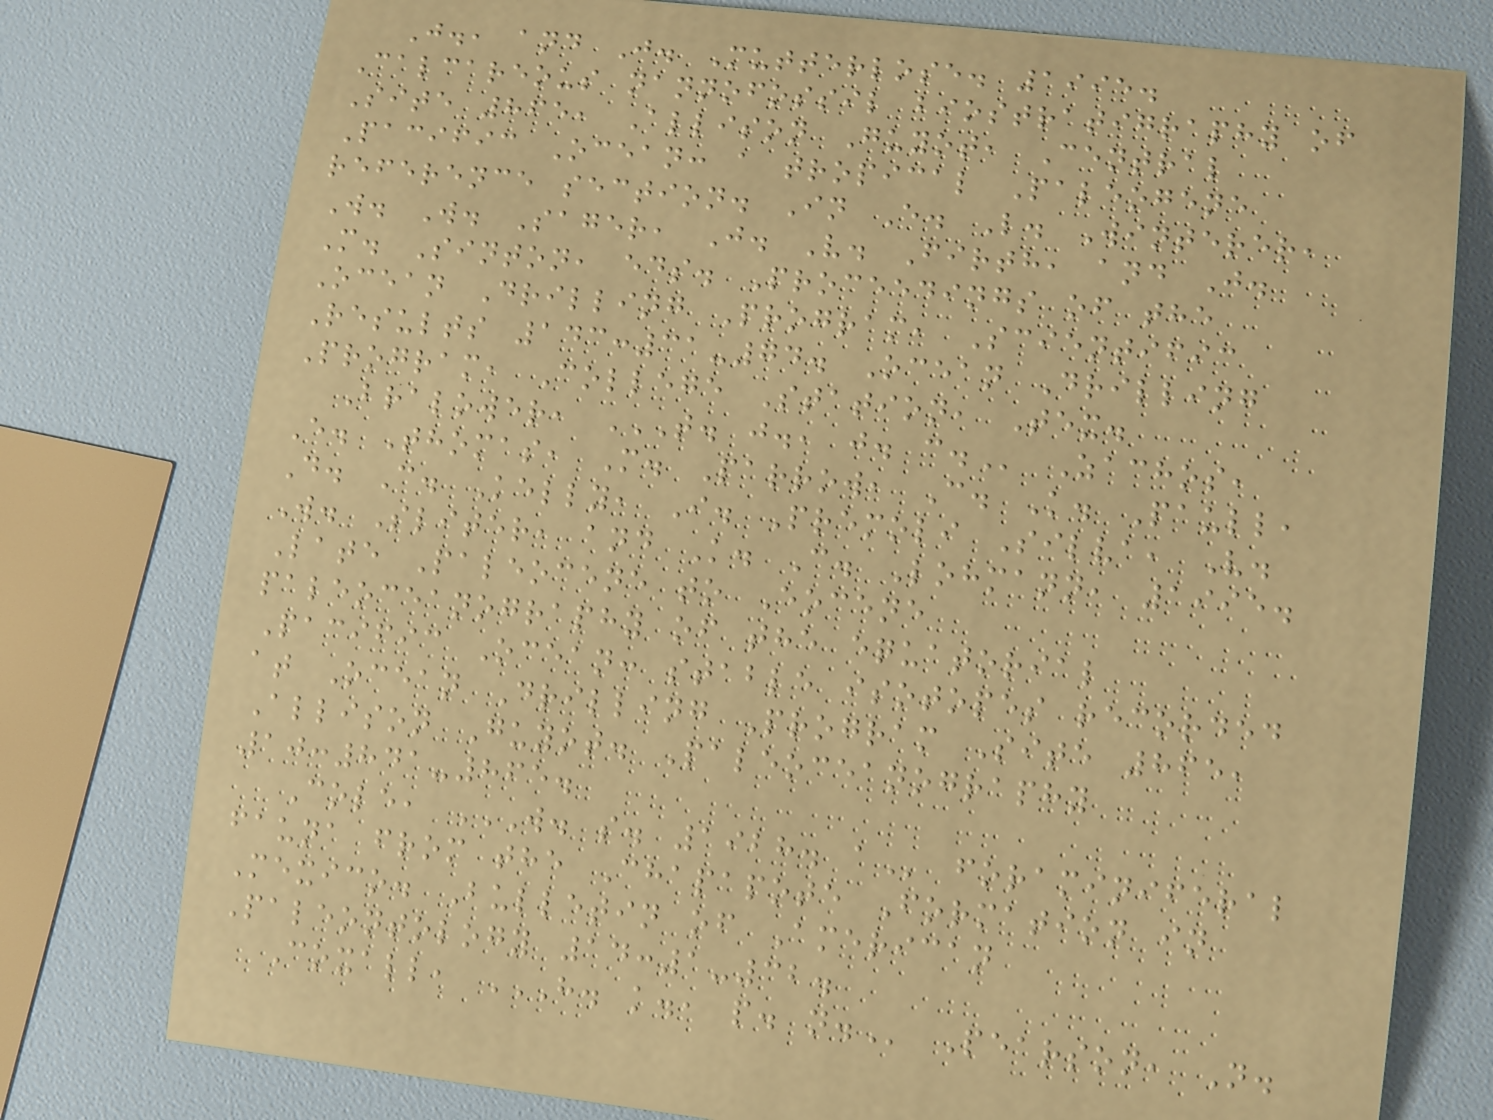J., and J. Mutterlose. 1995.
Calcareous nannofossil biostratigraphy of
Site 865, Allison Guyot, Central
Pacific Ocean: a tropical Paleogene
reference section. In E. L. Winterer,
W. W. Sager, J. V. Firth, and J.
M. Sinton, eds. Proceedings of the
Ocean Drilling Program, Scientific
Results 143:31-74. Ocean Drilling
Program, College Station, Tex.
Bralower, T. J., J. C. Zachos,
E. Thomas, M. Parrow, C. K. Paull,
D. C. Kelly, I. Premoli Silva, V.
W. Sliter, and K. C. Lohmann, 1995.
Late Paleocene to Eocene
paleoceanography of the equatorial
Pacific Ocean: stable isotopes recorded
at Ocean Drilling Program Site 865,
Allison Guyot. Paleoceanography
10:841-865.
Cole, W. S. 1928. A foraminiferal
fauna from the Chapapote Formation in
Mexico. Bulletin of American
Paleontology 14:1-32.
Coxall, H. K., P. N. Pearson, N.
